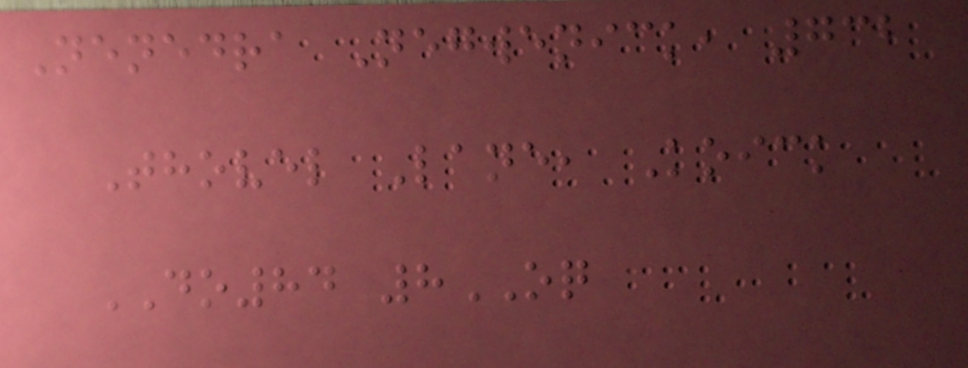Nenedra Negwenick, 732
Thovel Lane, Koick
DO84 8OQ
